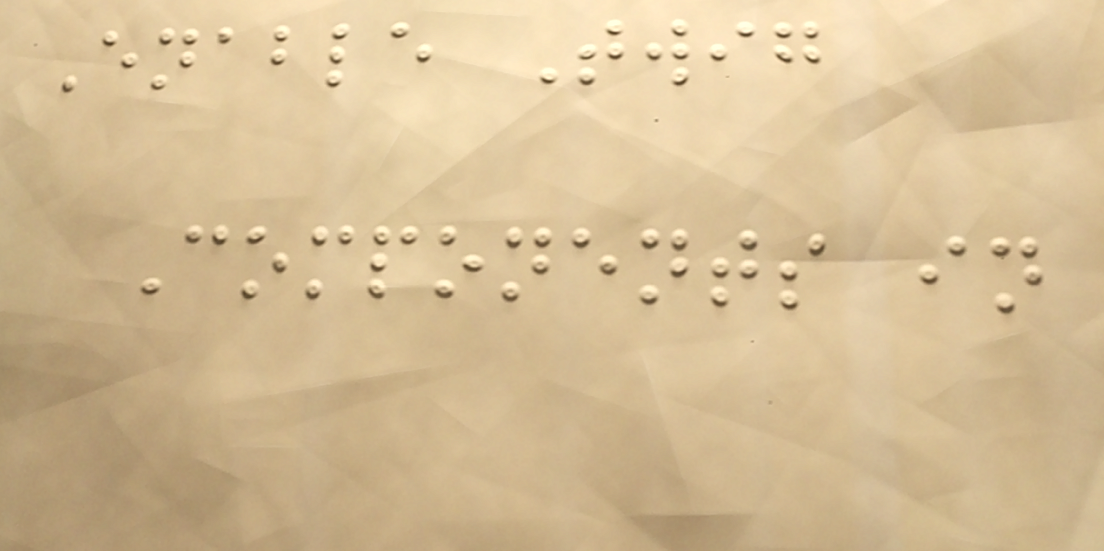Enable Twig
Components in
